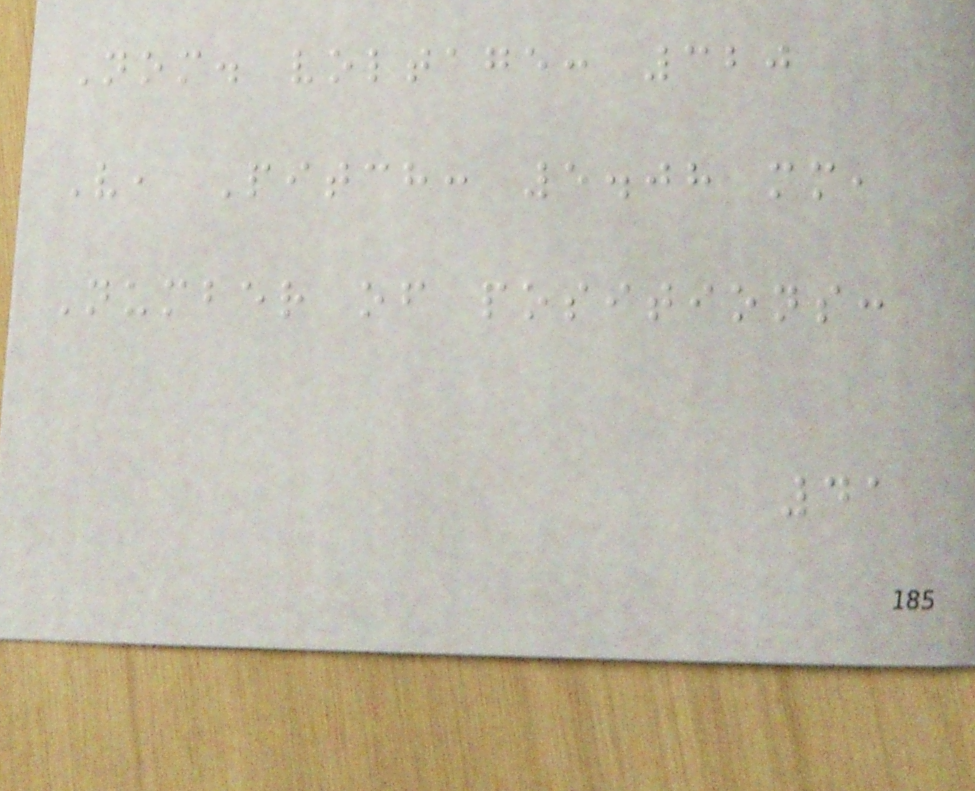Nom. voltage: 320
V, Pitch: 5.08 mm,
Number of positions:
41
